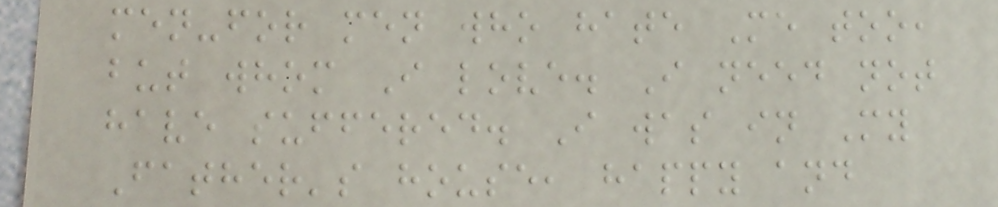men-for men who hate Me too,
but whom I love. I need not
have suffered. I was in My
Father's house, happy and
